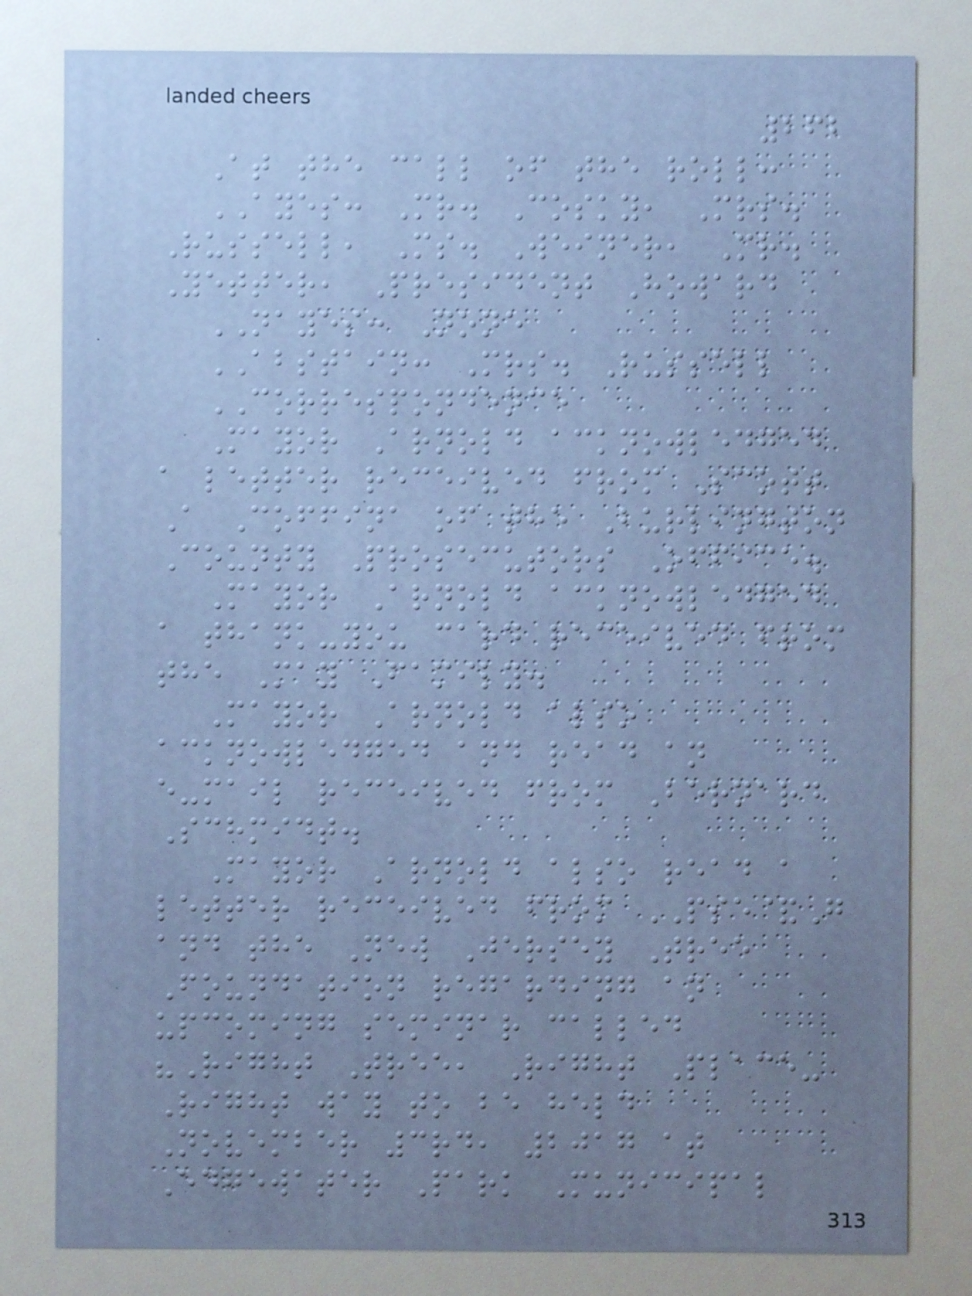262
At the call of the roll:
AYES: Mr. Cosky, Mrs.
Russell, Ms. Weiner, Mr.
Yetter, President Howard
NAYES: None
ABSTAIN: Mrs. Russell
CORRESPONDENCE
Mayor Arnold acknowledged
a letter received from Scott
A Coffina of the Burlington
County Prosecutors Office.
Mayor Arnold acknowledged
a thank-you card received from
the May Family.
Mayor Arnold also
acknowledged and read an
e-mail received from Bernard
Schmidt.
Mayor Arnold also read a
letter received from PSE&G
and the New Jersey Tree
Foundation regarding an
upcoming seminar called
"Right Tree, Right Place-
Right way to be held
November 3rd, 2017 at
Edgewater Park Municipal
